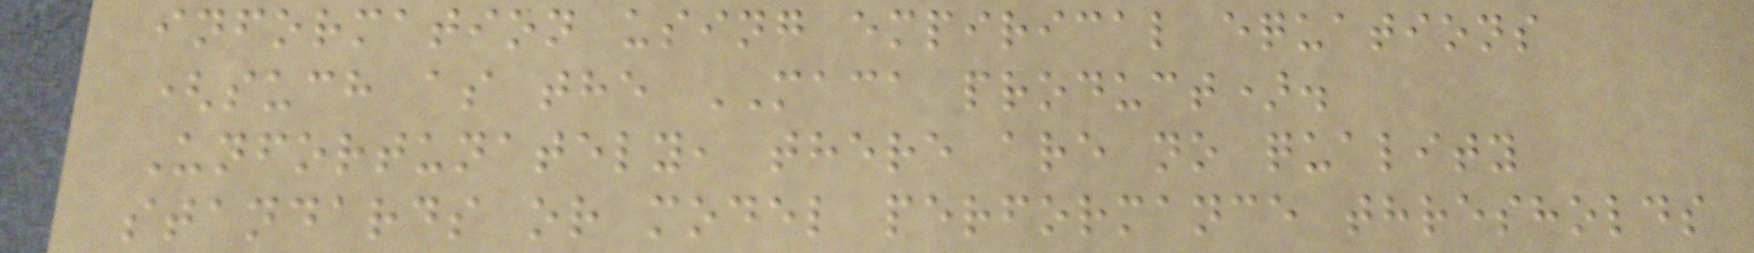information using empirical equations
(such as the MACA product).
Unfortunately, there are no quality
standards or model performance thresholds
